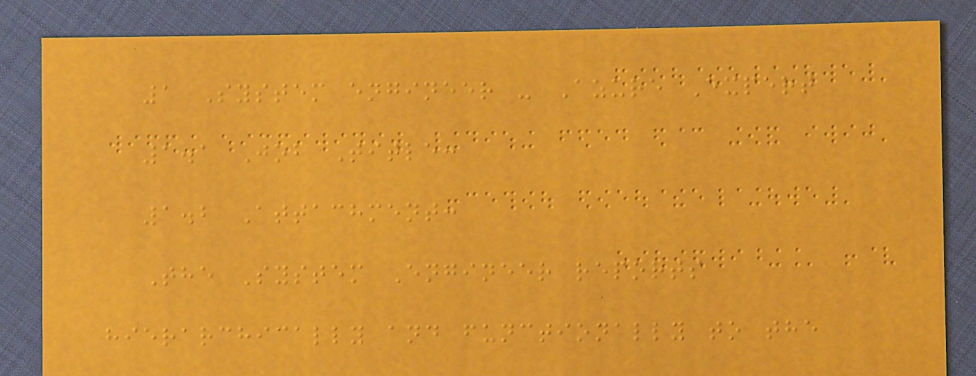1 System engineer - Azure Expert
1.1 Job Title:
1.2 Attachment:
The System Engineer reports
hierarchically and functionally to the
